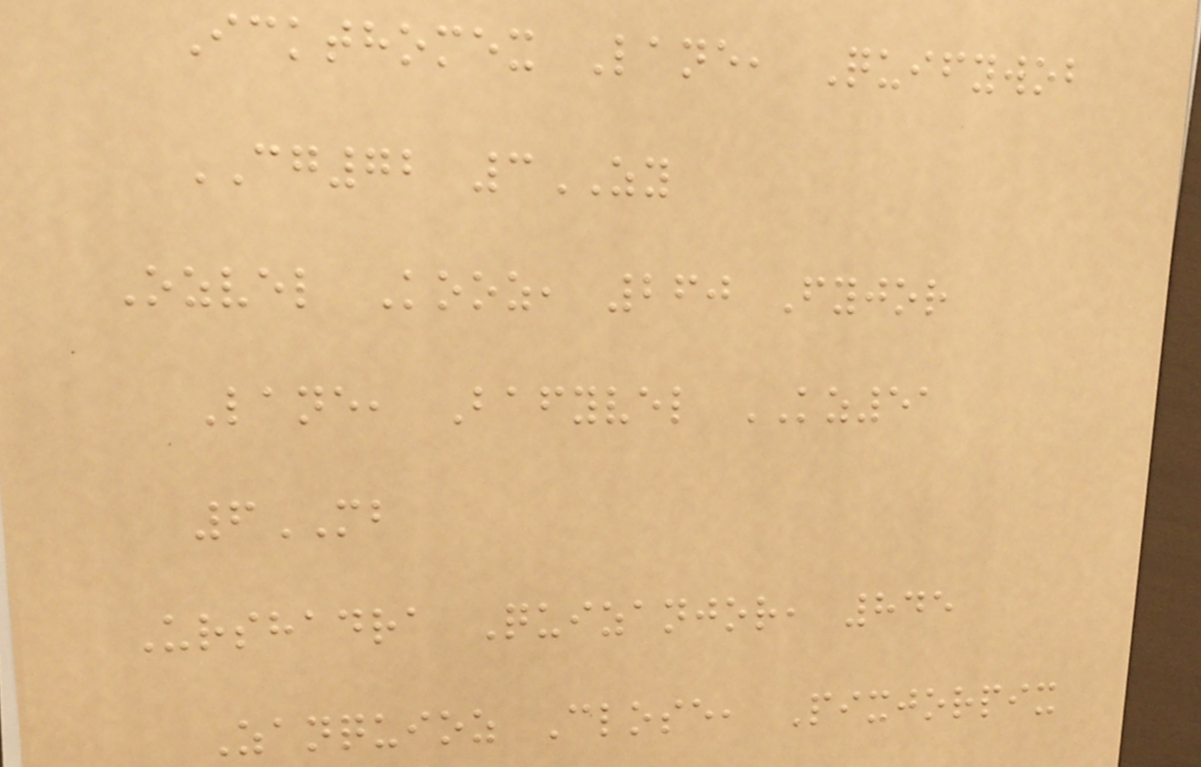Ickthomex Lane, Quifywob
CG72 3ZY
Ozvel Kooz, 260 Fyjor
Lane, Bafyvel KZ51
6MB
Urshadra Quizanjor, 845
Zanquioz Close, Pixjorpix
